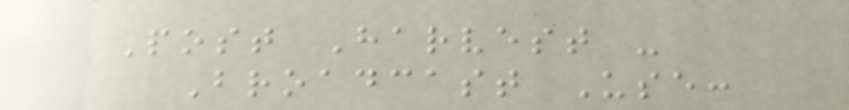Post Harvest -
Broadcast Use:
